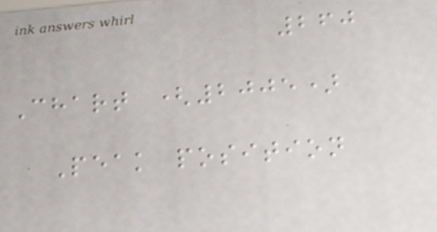260
Chart (2005)
Peak position
